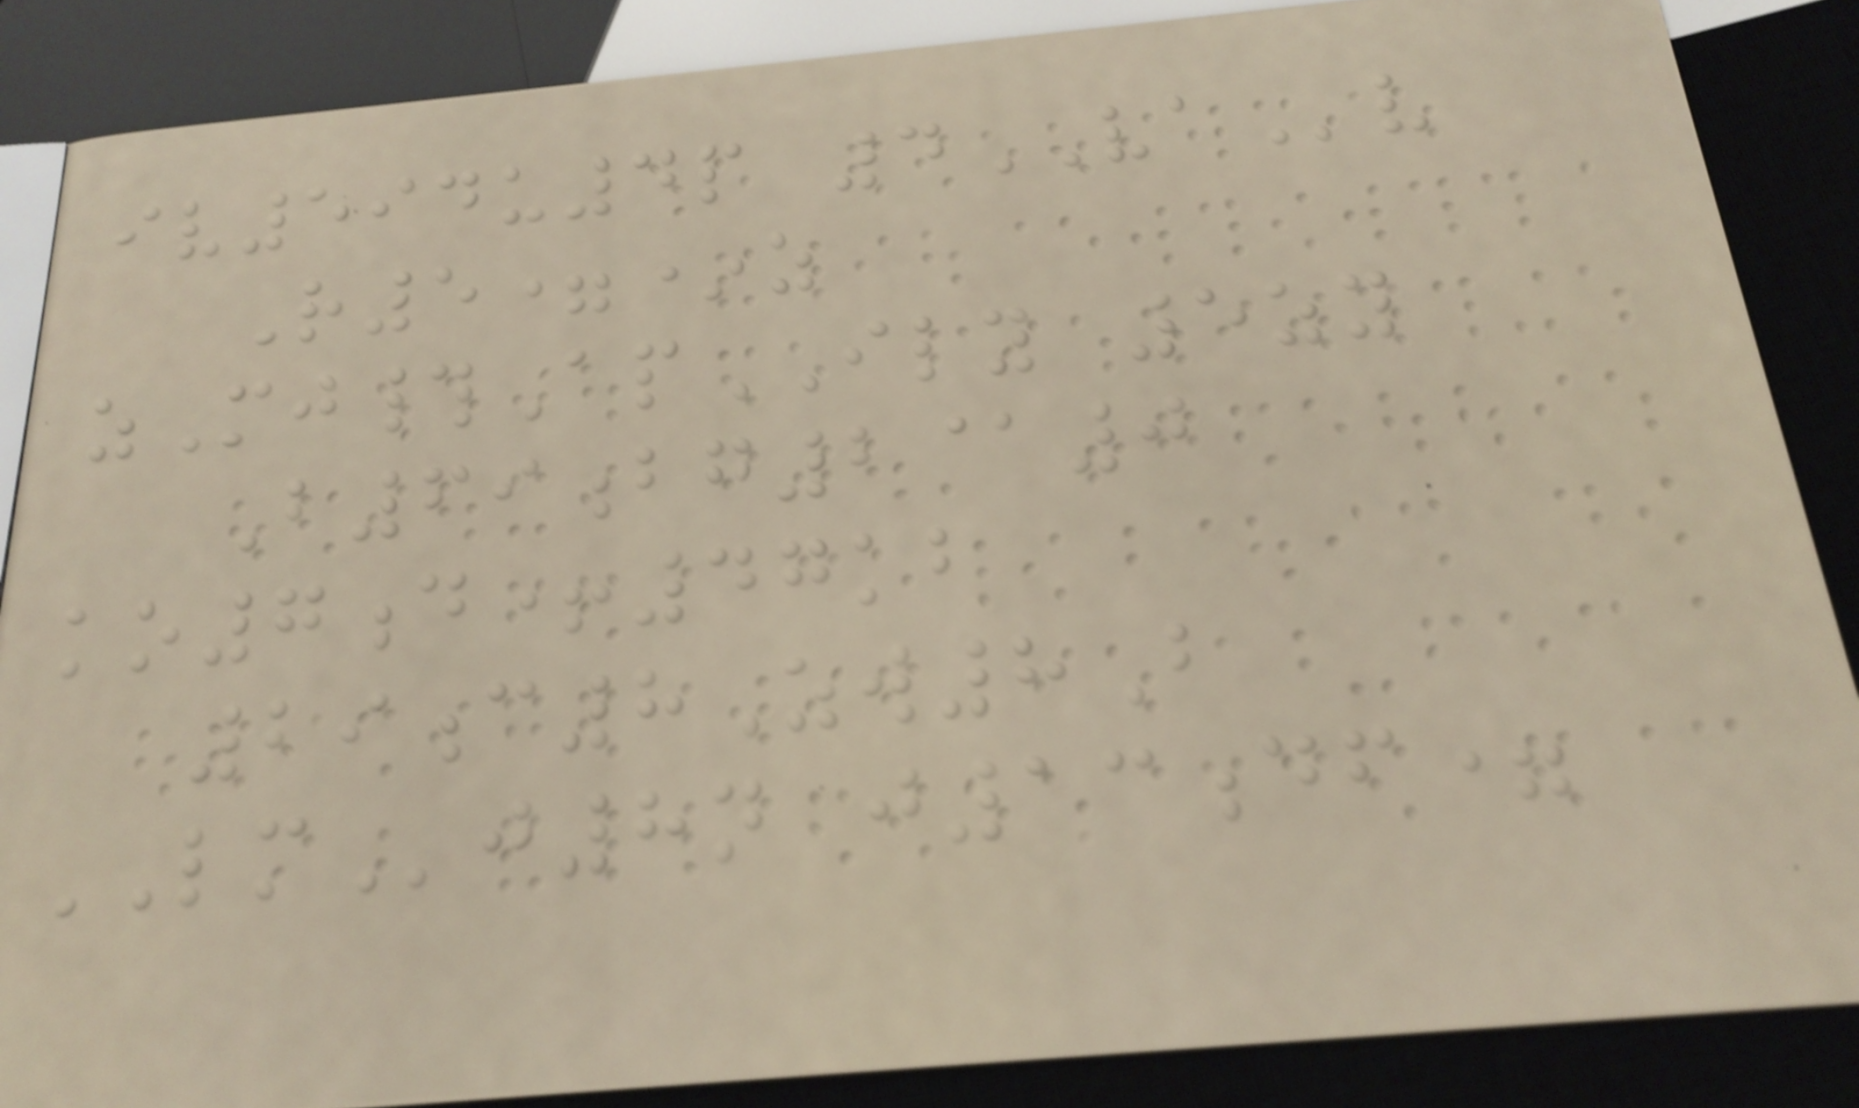iv594u4p 4VAv
R5=*z
zMj#ApILY 5zy
B69bg2@0
ko7d+47kb
29c8Zw8B
LMj8n j13df=
